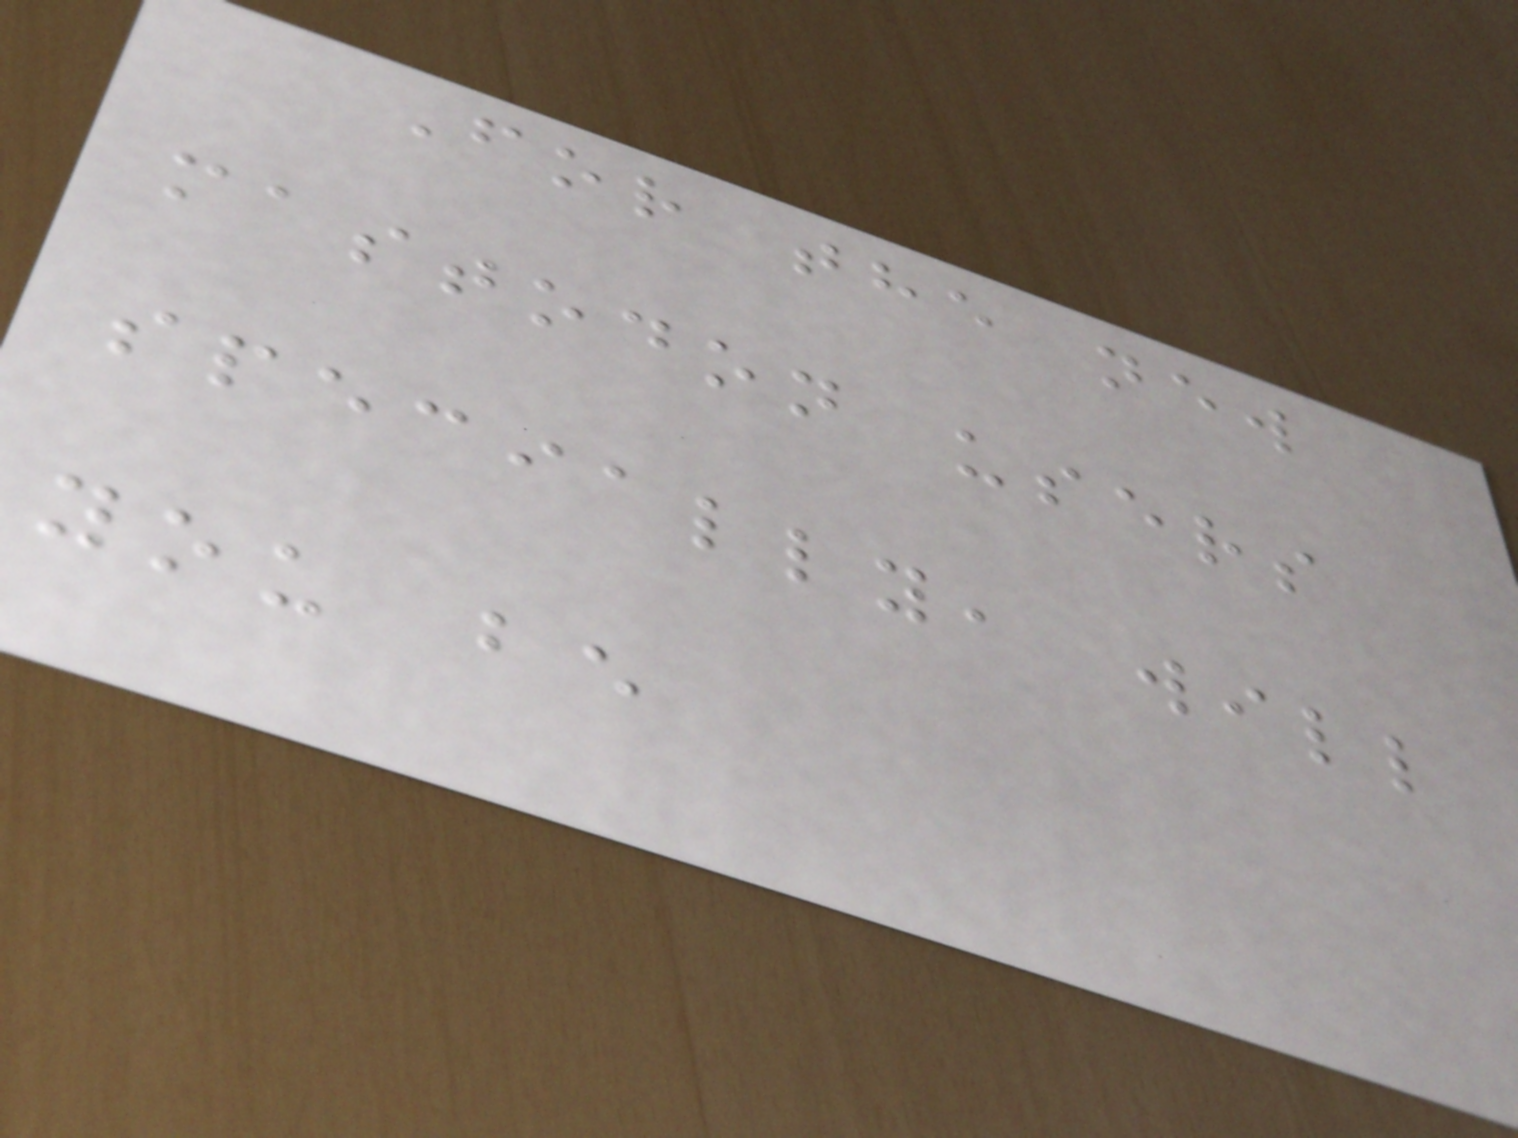For the new
mastodon users
specially, will
you be
